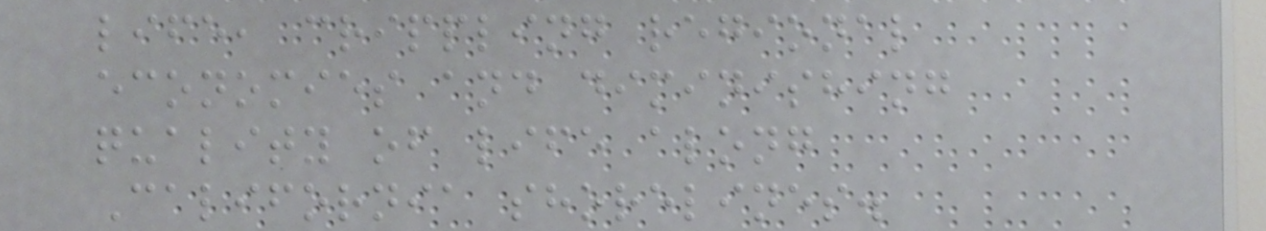life, crippling regional
economies and diminishing
quality of life along
California shorelines.
